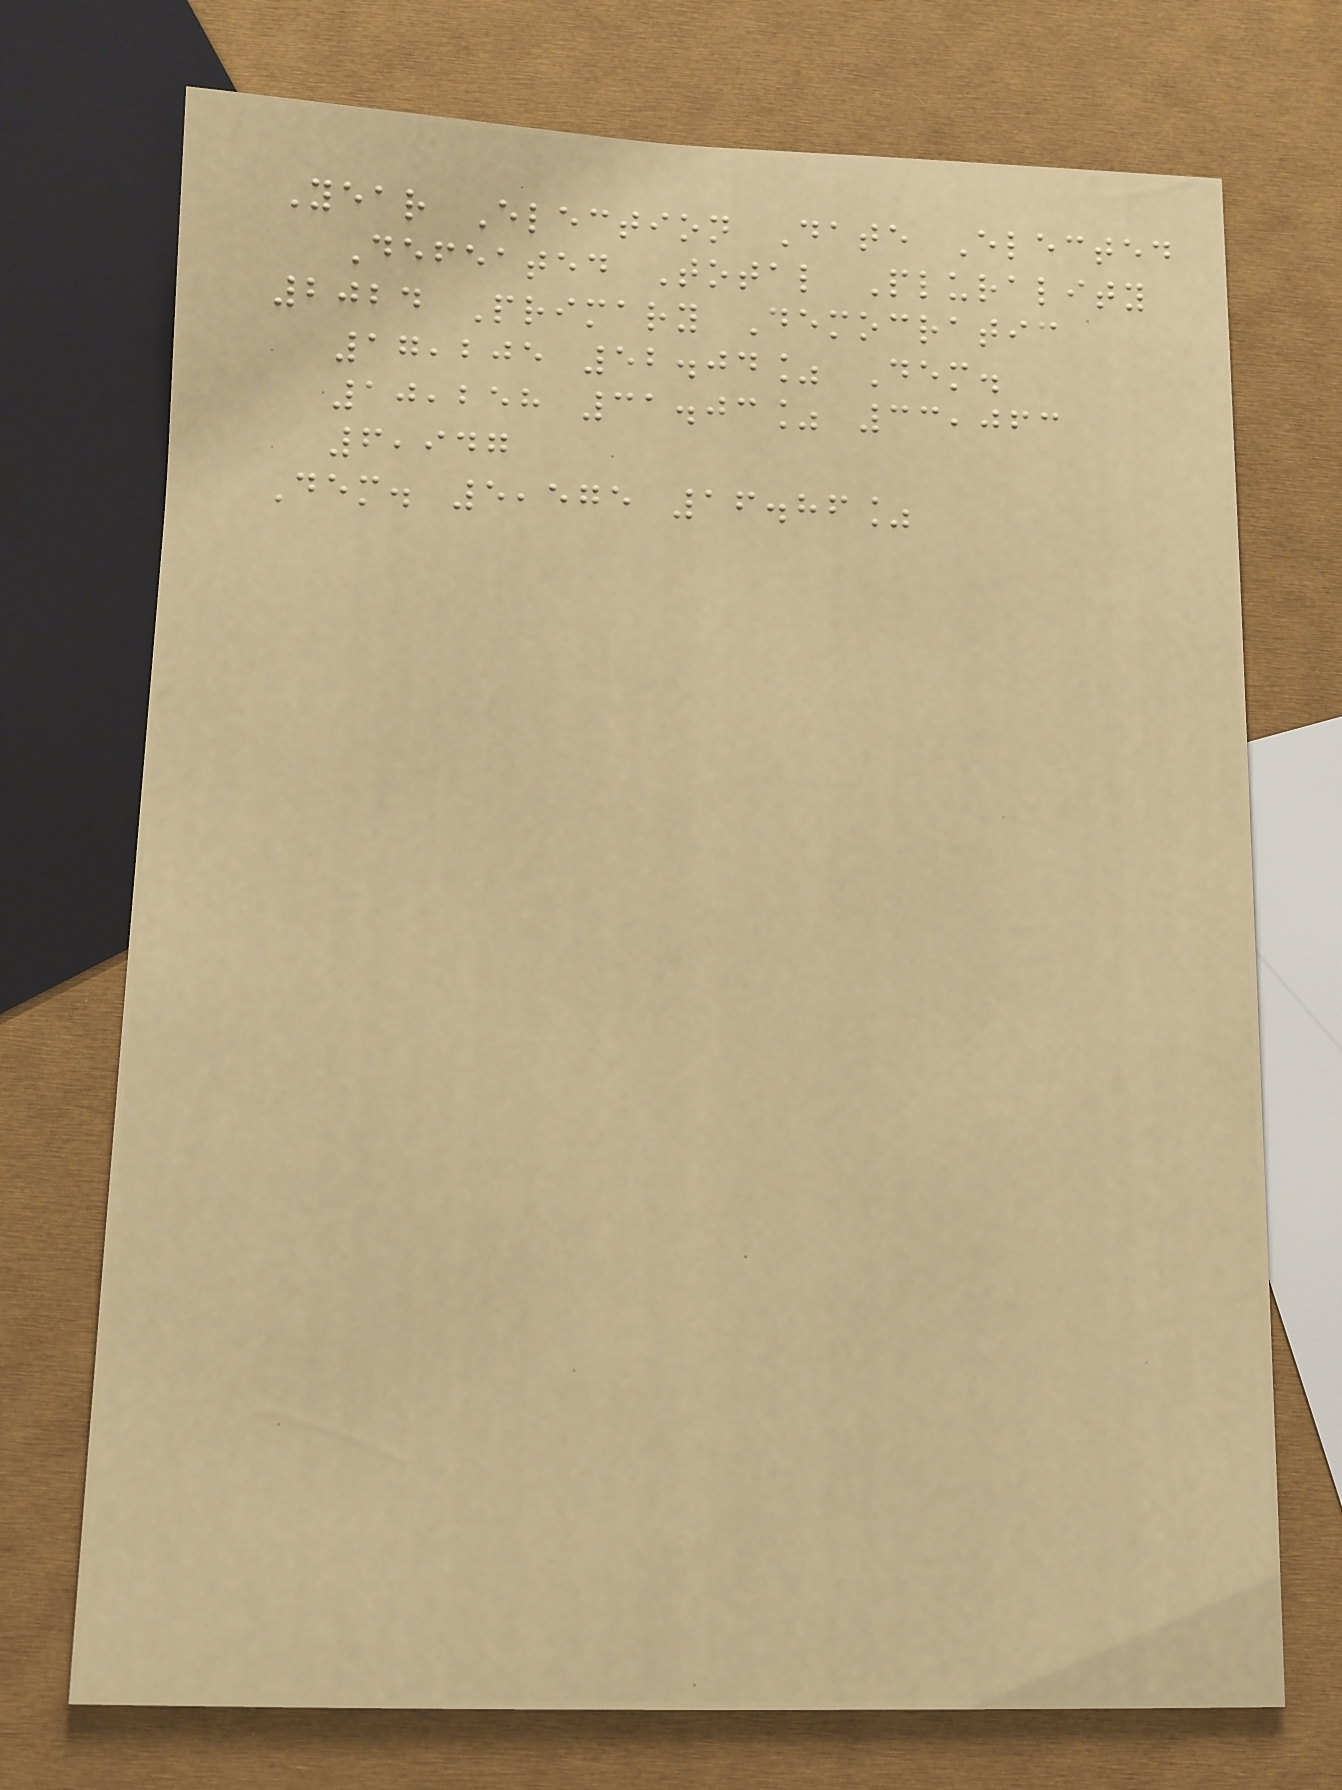Year Election Date Elected
Defeated Total Plurality
2024 Primary Democratic
17,205 52.04% Dem.
10,258 31.03% 33,063
6,947
Dem. 5,575 16.86%
